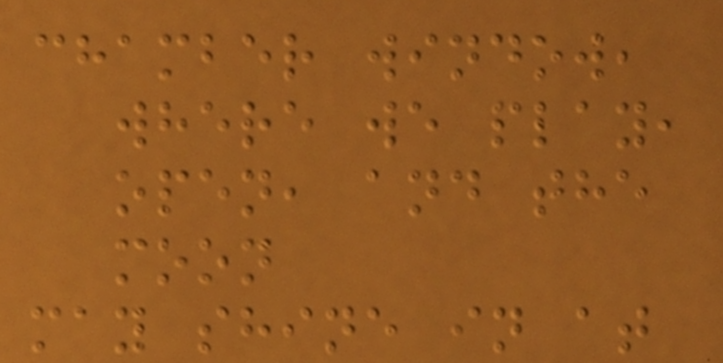chamber window,
where we play,
open, and the
moon
may shine in at
